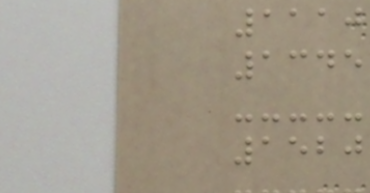1110
1345
1520
